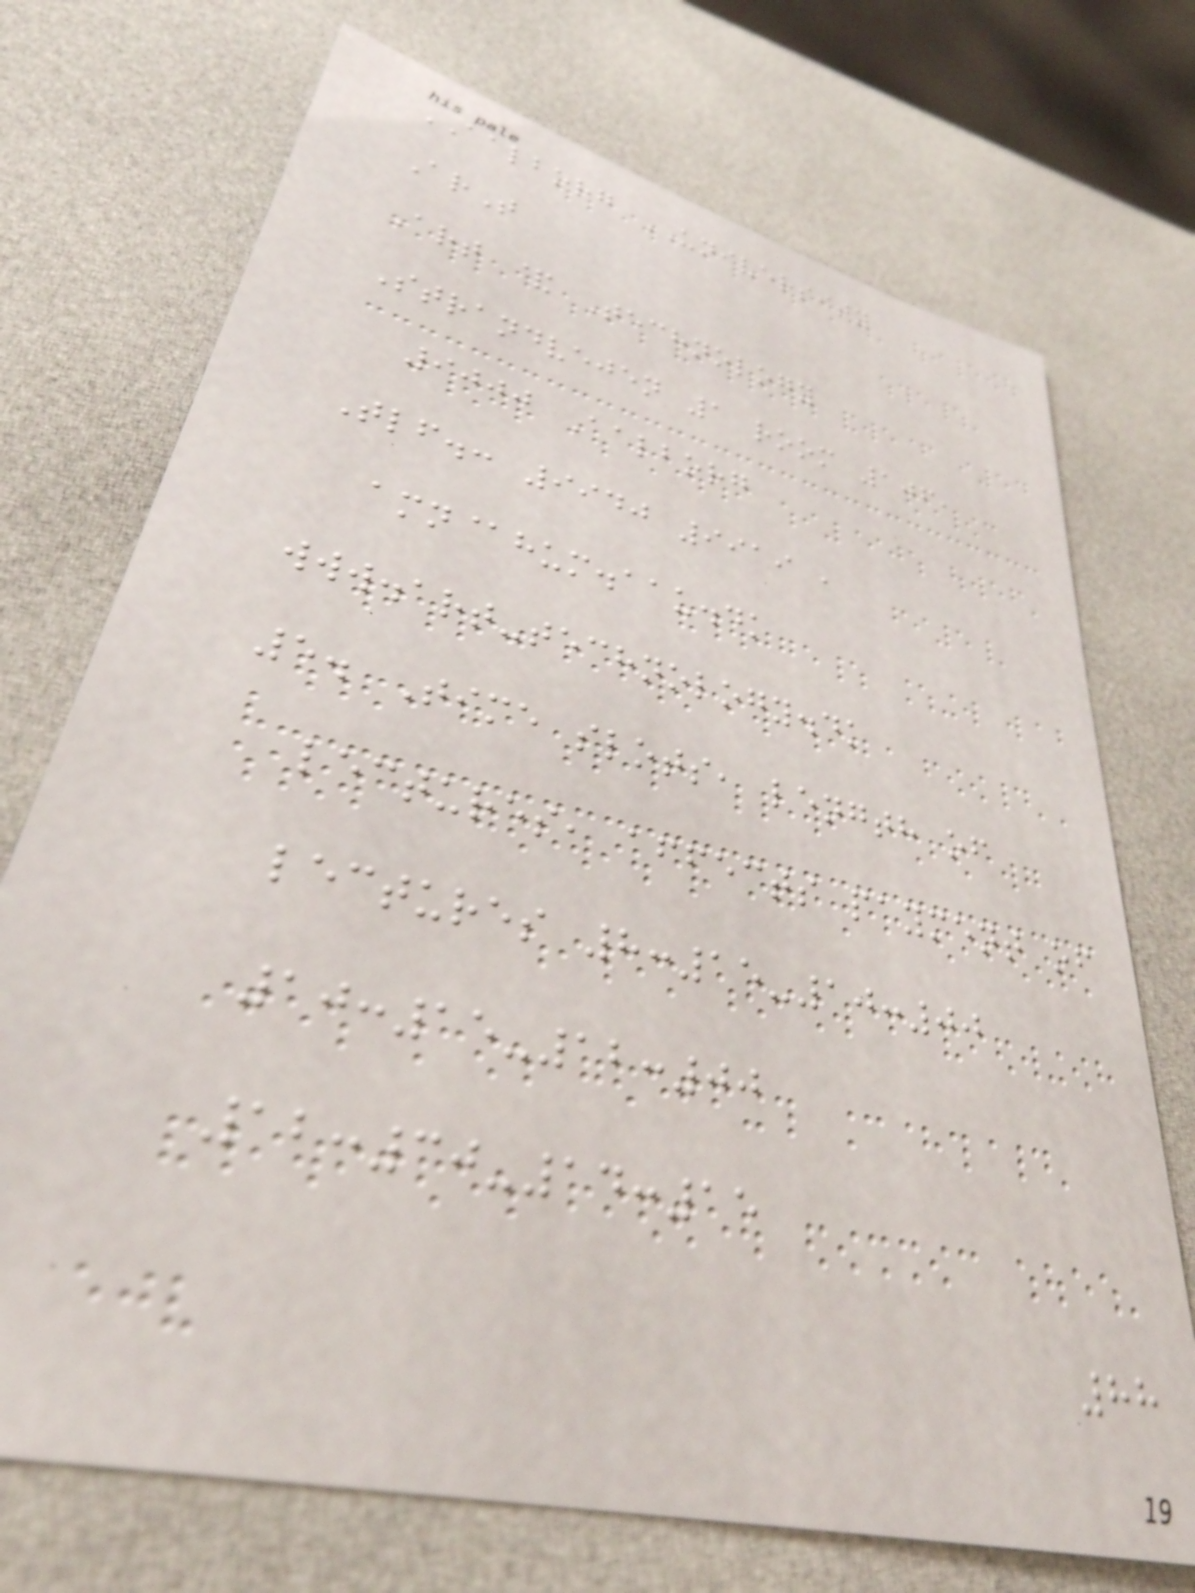AALBORG UNIVERSITY
ArT
Art & Technology
Strandvejen 1 room 106,
9000 Aalborg
Tlf.: 9940 9919 ,
amn@hum.aau.dk
www.art-technology.dk
5. Time slots, length of
lectures, affects payment of
lectures 8:15-10:00
10:15-12:00
12:30-14:15
88
